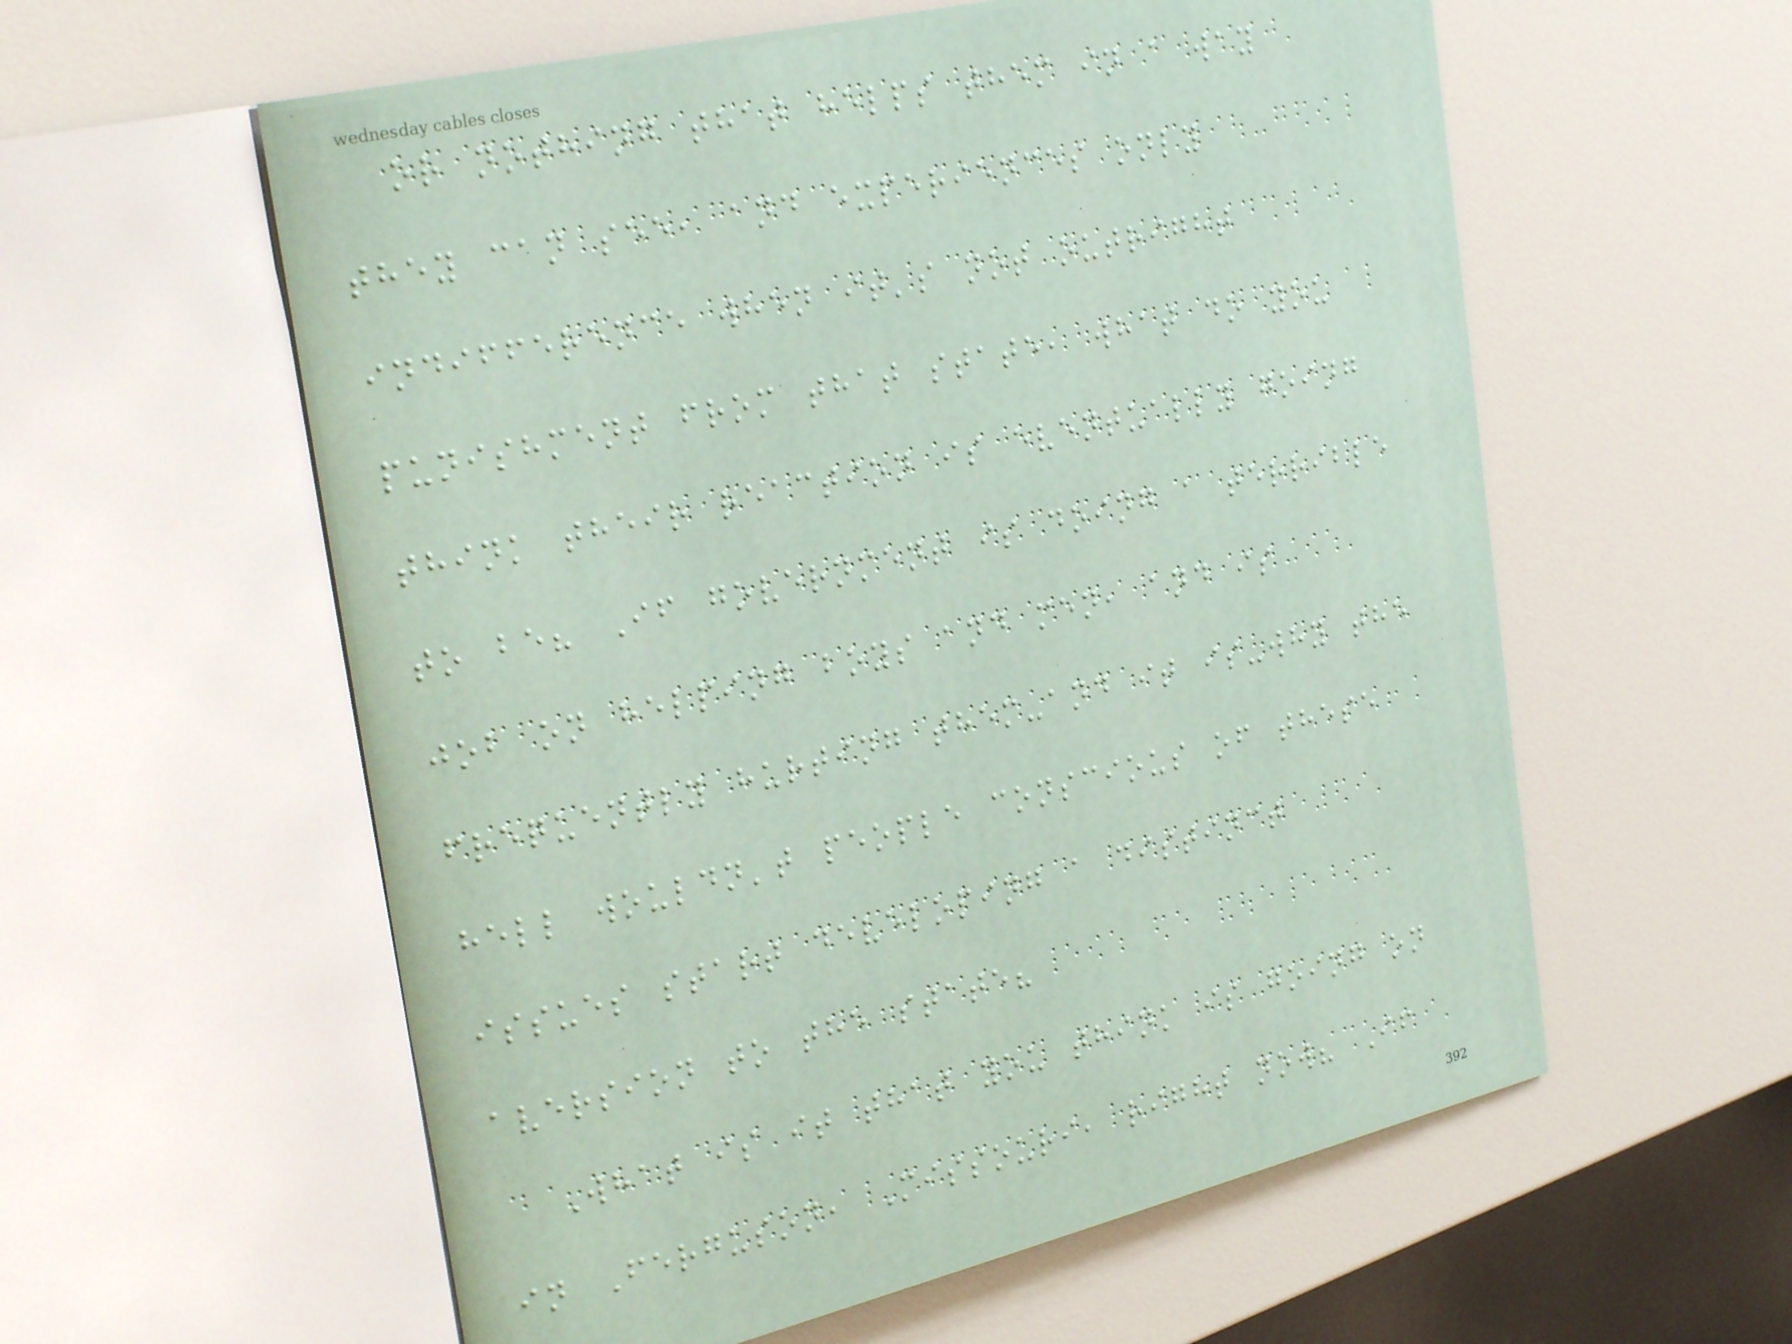or nothing that helps them in a way
they can see, and experiences only
indifference when it's not outright
punishment from that state, what do you
think their reaction is eventually going
to be? If government is doing a terrible
job on helping boys and men, and is
frequently hurting them-and it is-why the
hell wouldn't people conscious of these
issues start developing a distinct
aversion to the state?
What is it that you think is going on
in Ferguson, Missouri, right now? If
